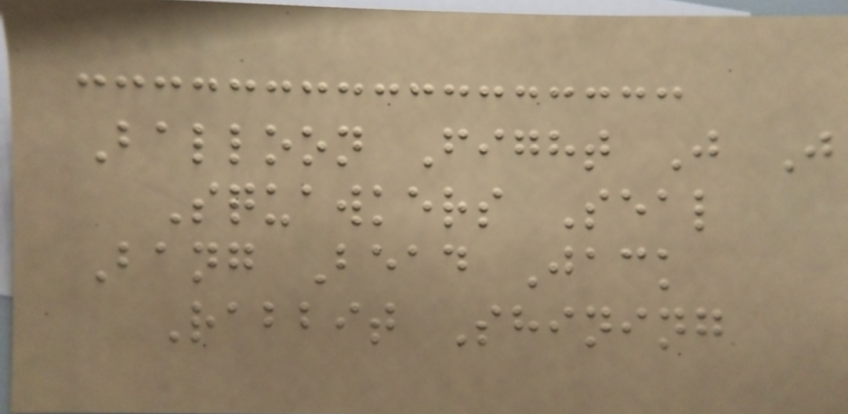Balloon Fight J J
Squawkers Seal
Bang Bead Jack
Rabbit Shining
